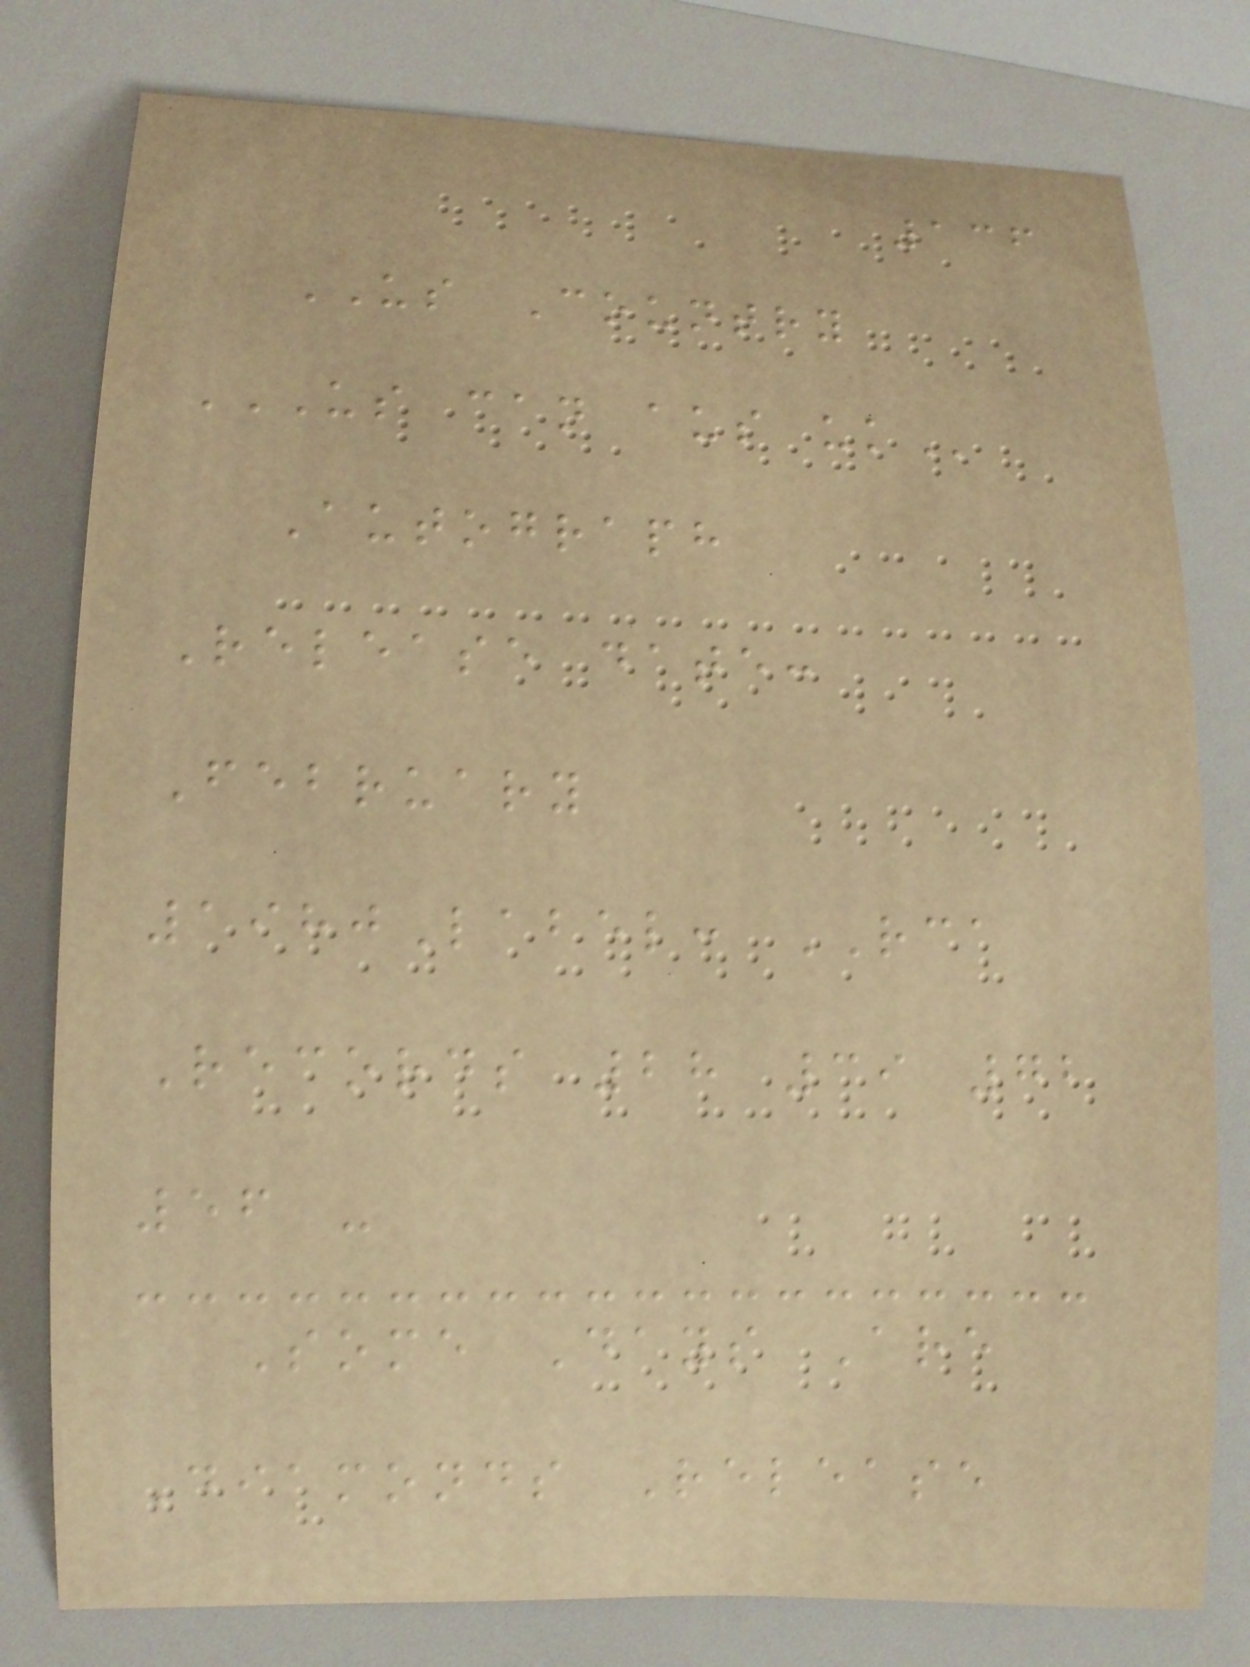136
US Country
US CAN AUS UK
Autograph
Release date:
February
1980Label: RCA
Records 28 39 72
56 -
Some Days Are
Diamonds Release
